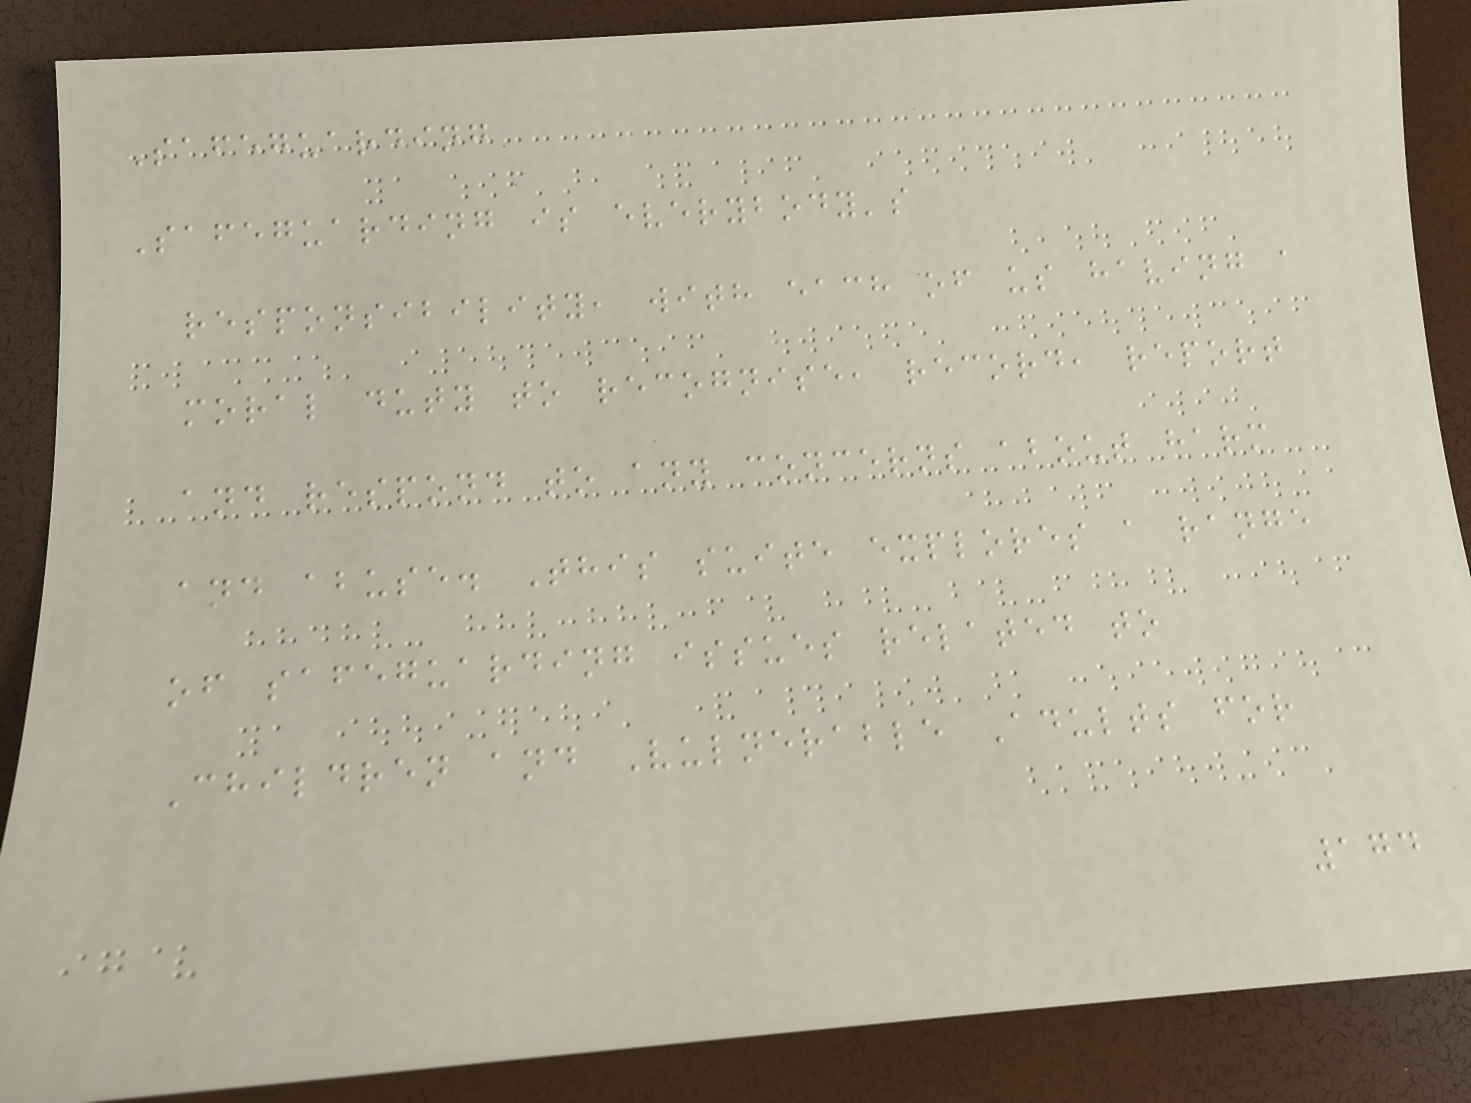Safeguarding
Safeguarding is everybody's
responsibility, with each of us having a
moral duty to recognise, record, report
and respond to any concerns about harm
and abuse. This suite explores a range
of safeguarding issues related to
Children and Vulnerable Adults for
174
